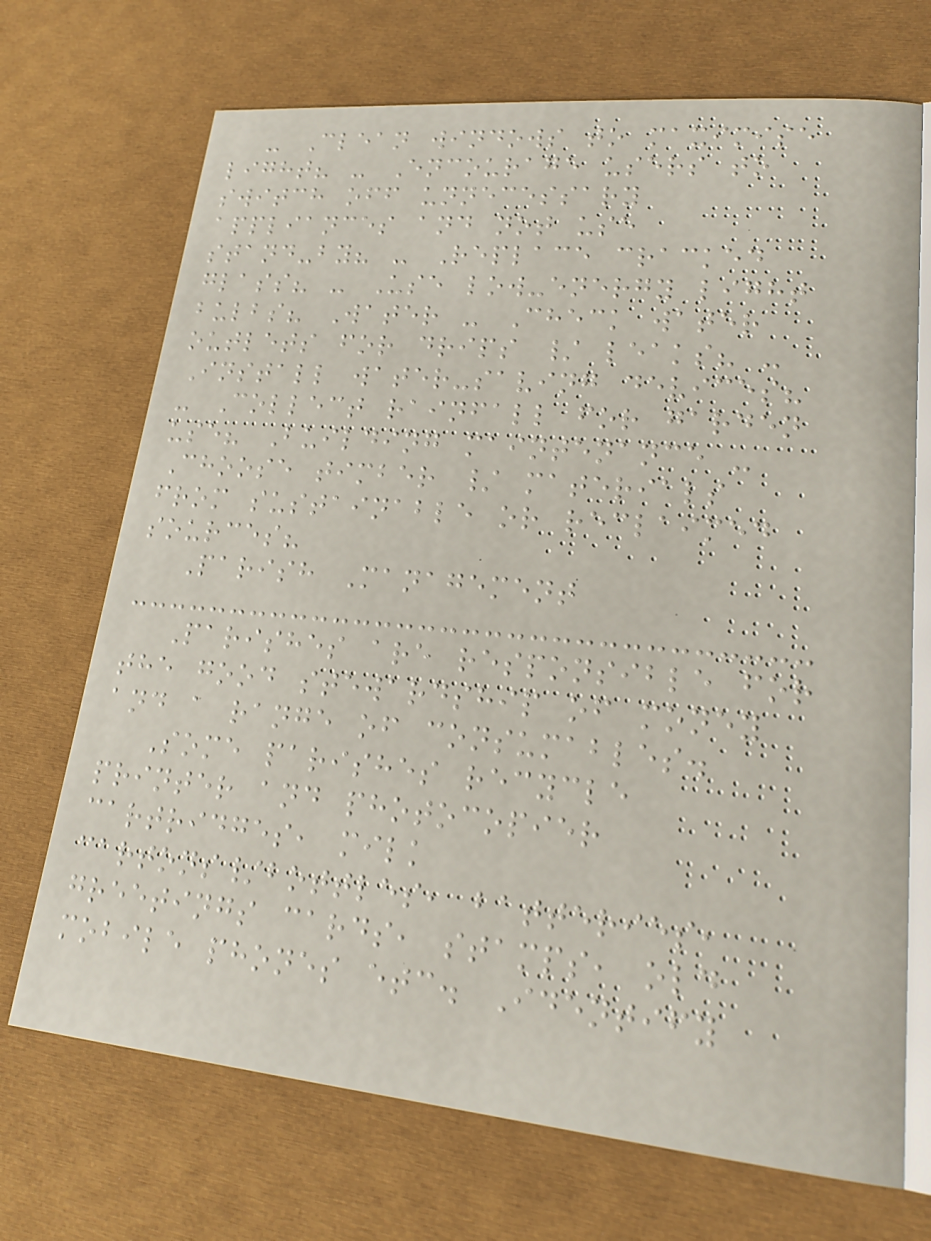- Clean windows to maximise
light? - Encourage users to
switch off unnecessary
appliances and not use
stand-by? - Replace cracked
glass? - Use low-energy light
bulbs? Water - Check water
outlets for drips / leaks? -
Install water-saving devices?
- Collect rainfall for garden
use? Building maintenance -
Choose timber / materials
from sustainable or reclaimed
sources?
Parish Management
Parishes are responsible for
the good stewardship of money
and a range of consumables.
Some parishes recycle
printer and photocopier
cartridges, milk
cartons/bottles, batteries,
greetings cards, stamps, old
mobile phones etc. Identify
